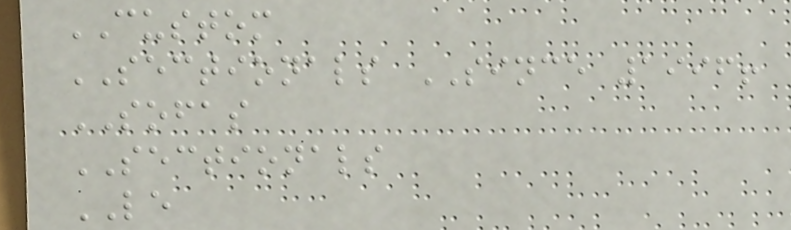CUSTOM
SECTIONALS SINCE 1996!
SOFAS
SECTIONALS
LE
